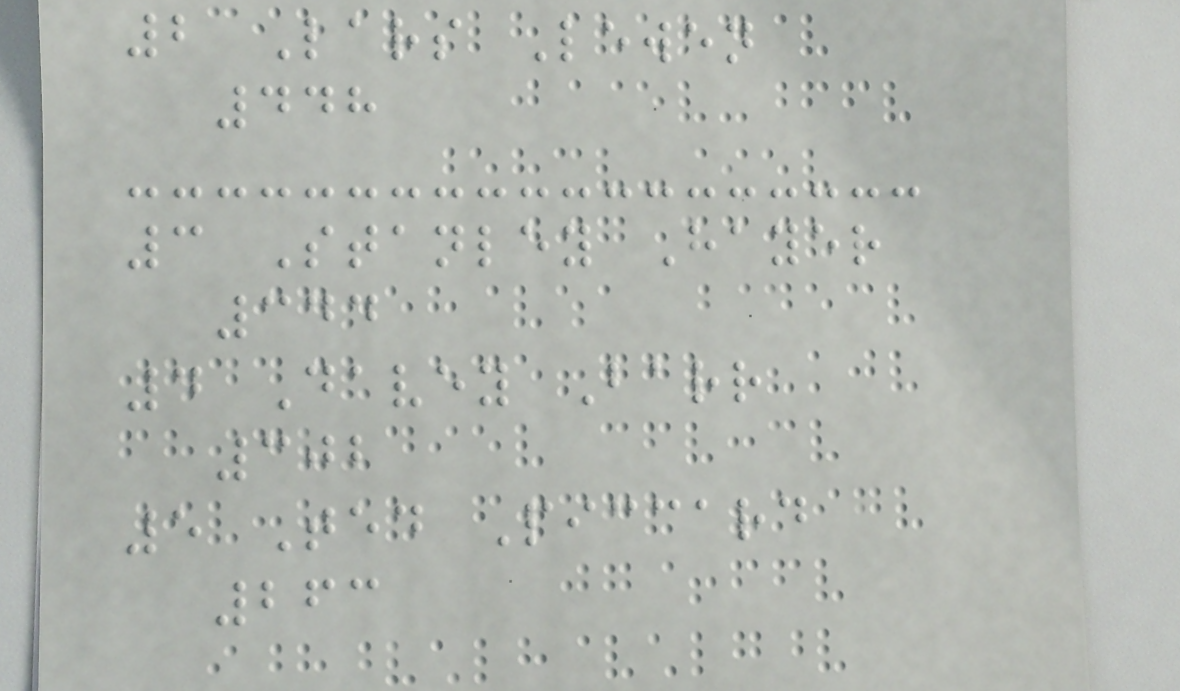2 Lars Lewen
448
3 Stanley Hayer
344
4 Davey Barr
302
5 Ted Piccard
263
